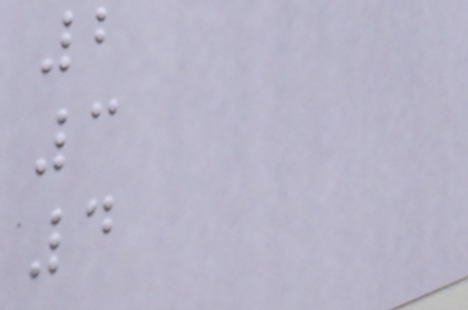2
3
4
